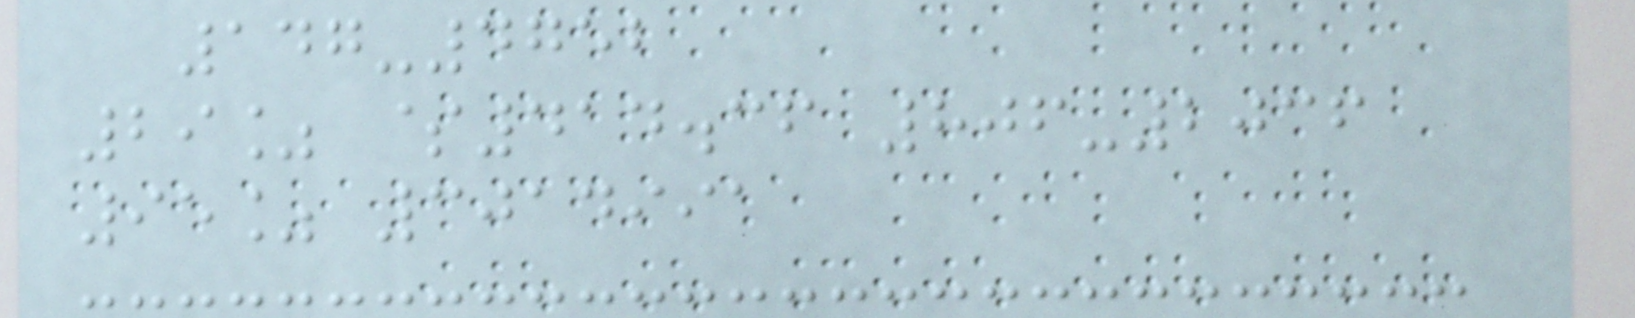147-4752
29% $414.36 806-2036
95% 3014991
